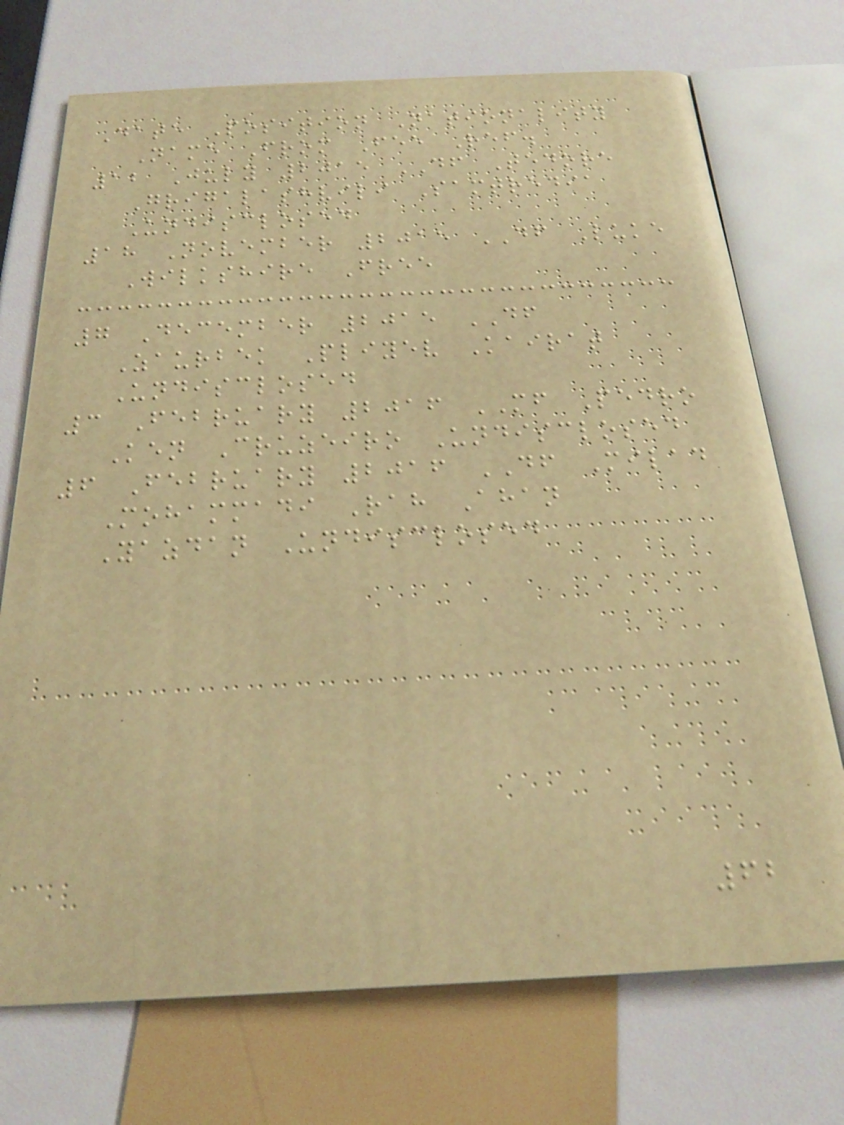Date Position Nationality
Name From Fee Ref.
12 July 2015 DF Tedore
Grigalashvili Samtredia
Undisclosed
18 November 2015 DF Luke
Wilkshire Free
7 December 2015 DF
Zaurbek Pliyev Kairat
Undisclosed
3 February 2016 MF Pedro
Ken Cruzeiro Undisclosed
6 February 2016 DF Milad
Mohammadi Rah Ahan
Yazdan Undisclosed
62
